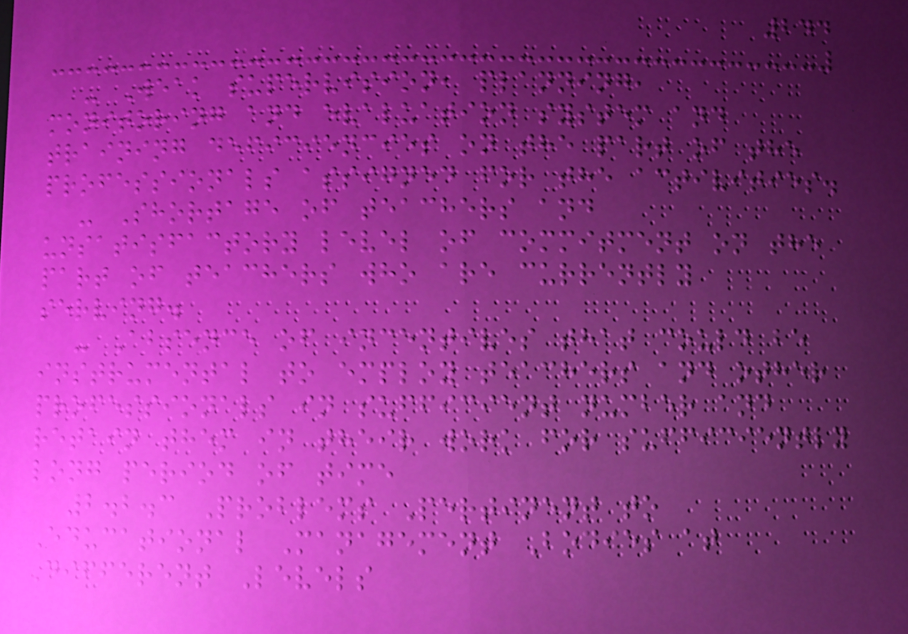244
- Weak supervision, planning,
monitoring and evaluation system and
training deficiencies on the part of the
professionals assigned for the activities.
- Shortage of teachers and
unsatisfactory level of commitment on the
part of teachers who are currently
serving.
- Absence of incentives that could be
instrumental to employ teachers and other
professionals in sufficient number and
retain them in their work for sufficiently
long period of time
2.2.3 Problems Pertinent to
Educational Management Bodies at
Different Levels
